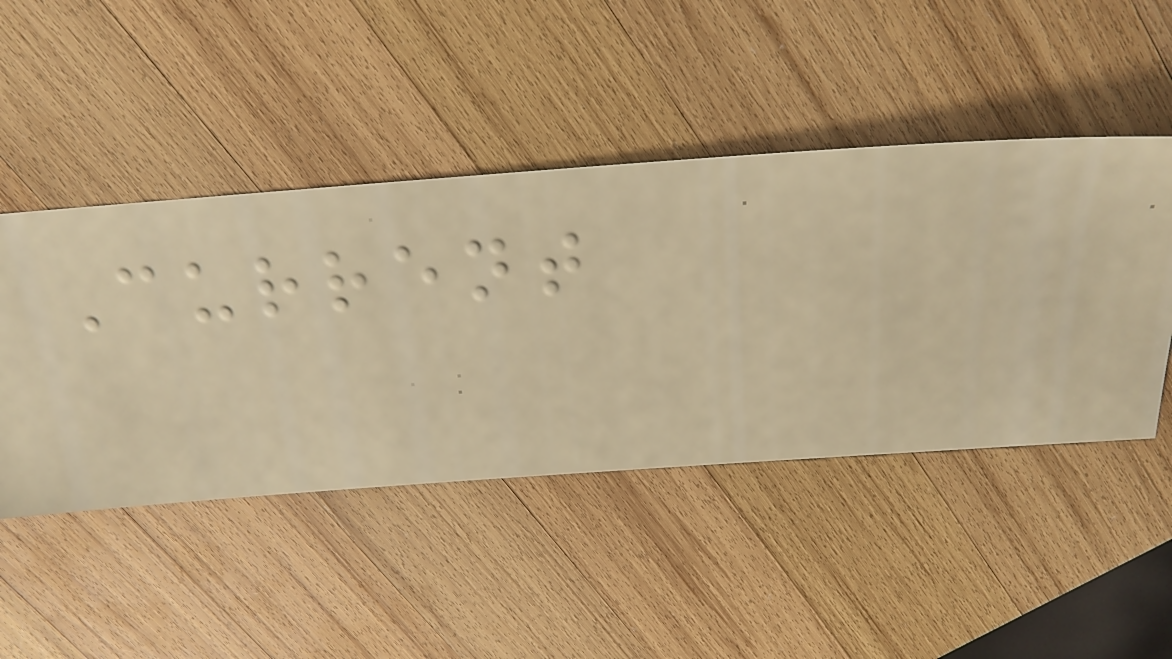Current
